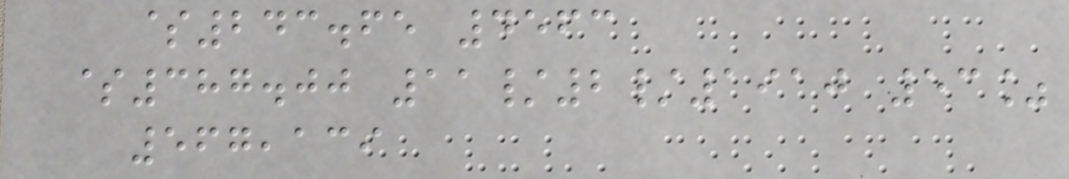$243.65 4563
$387.00 11/2/1910 53%
567,139
